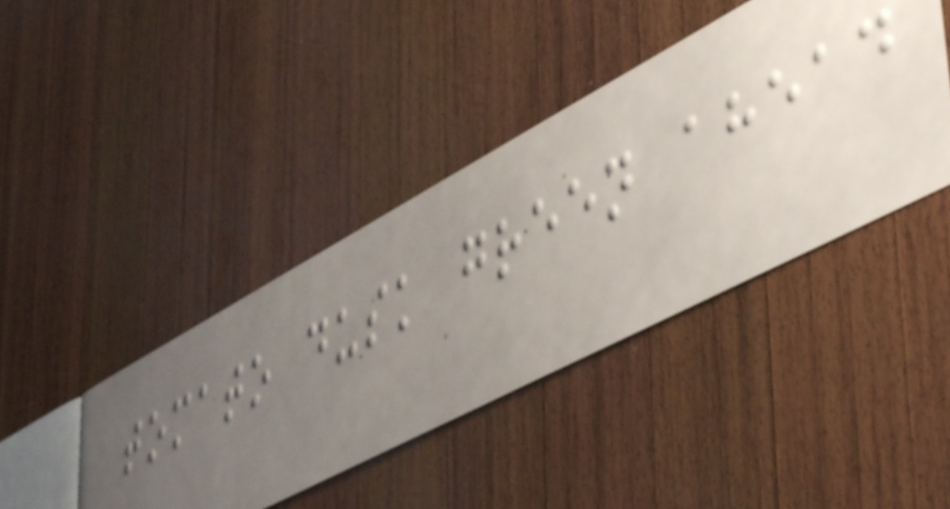tomato dusk green ahead
